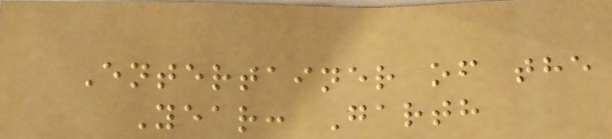Entertainer of the
Year: Garth
